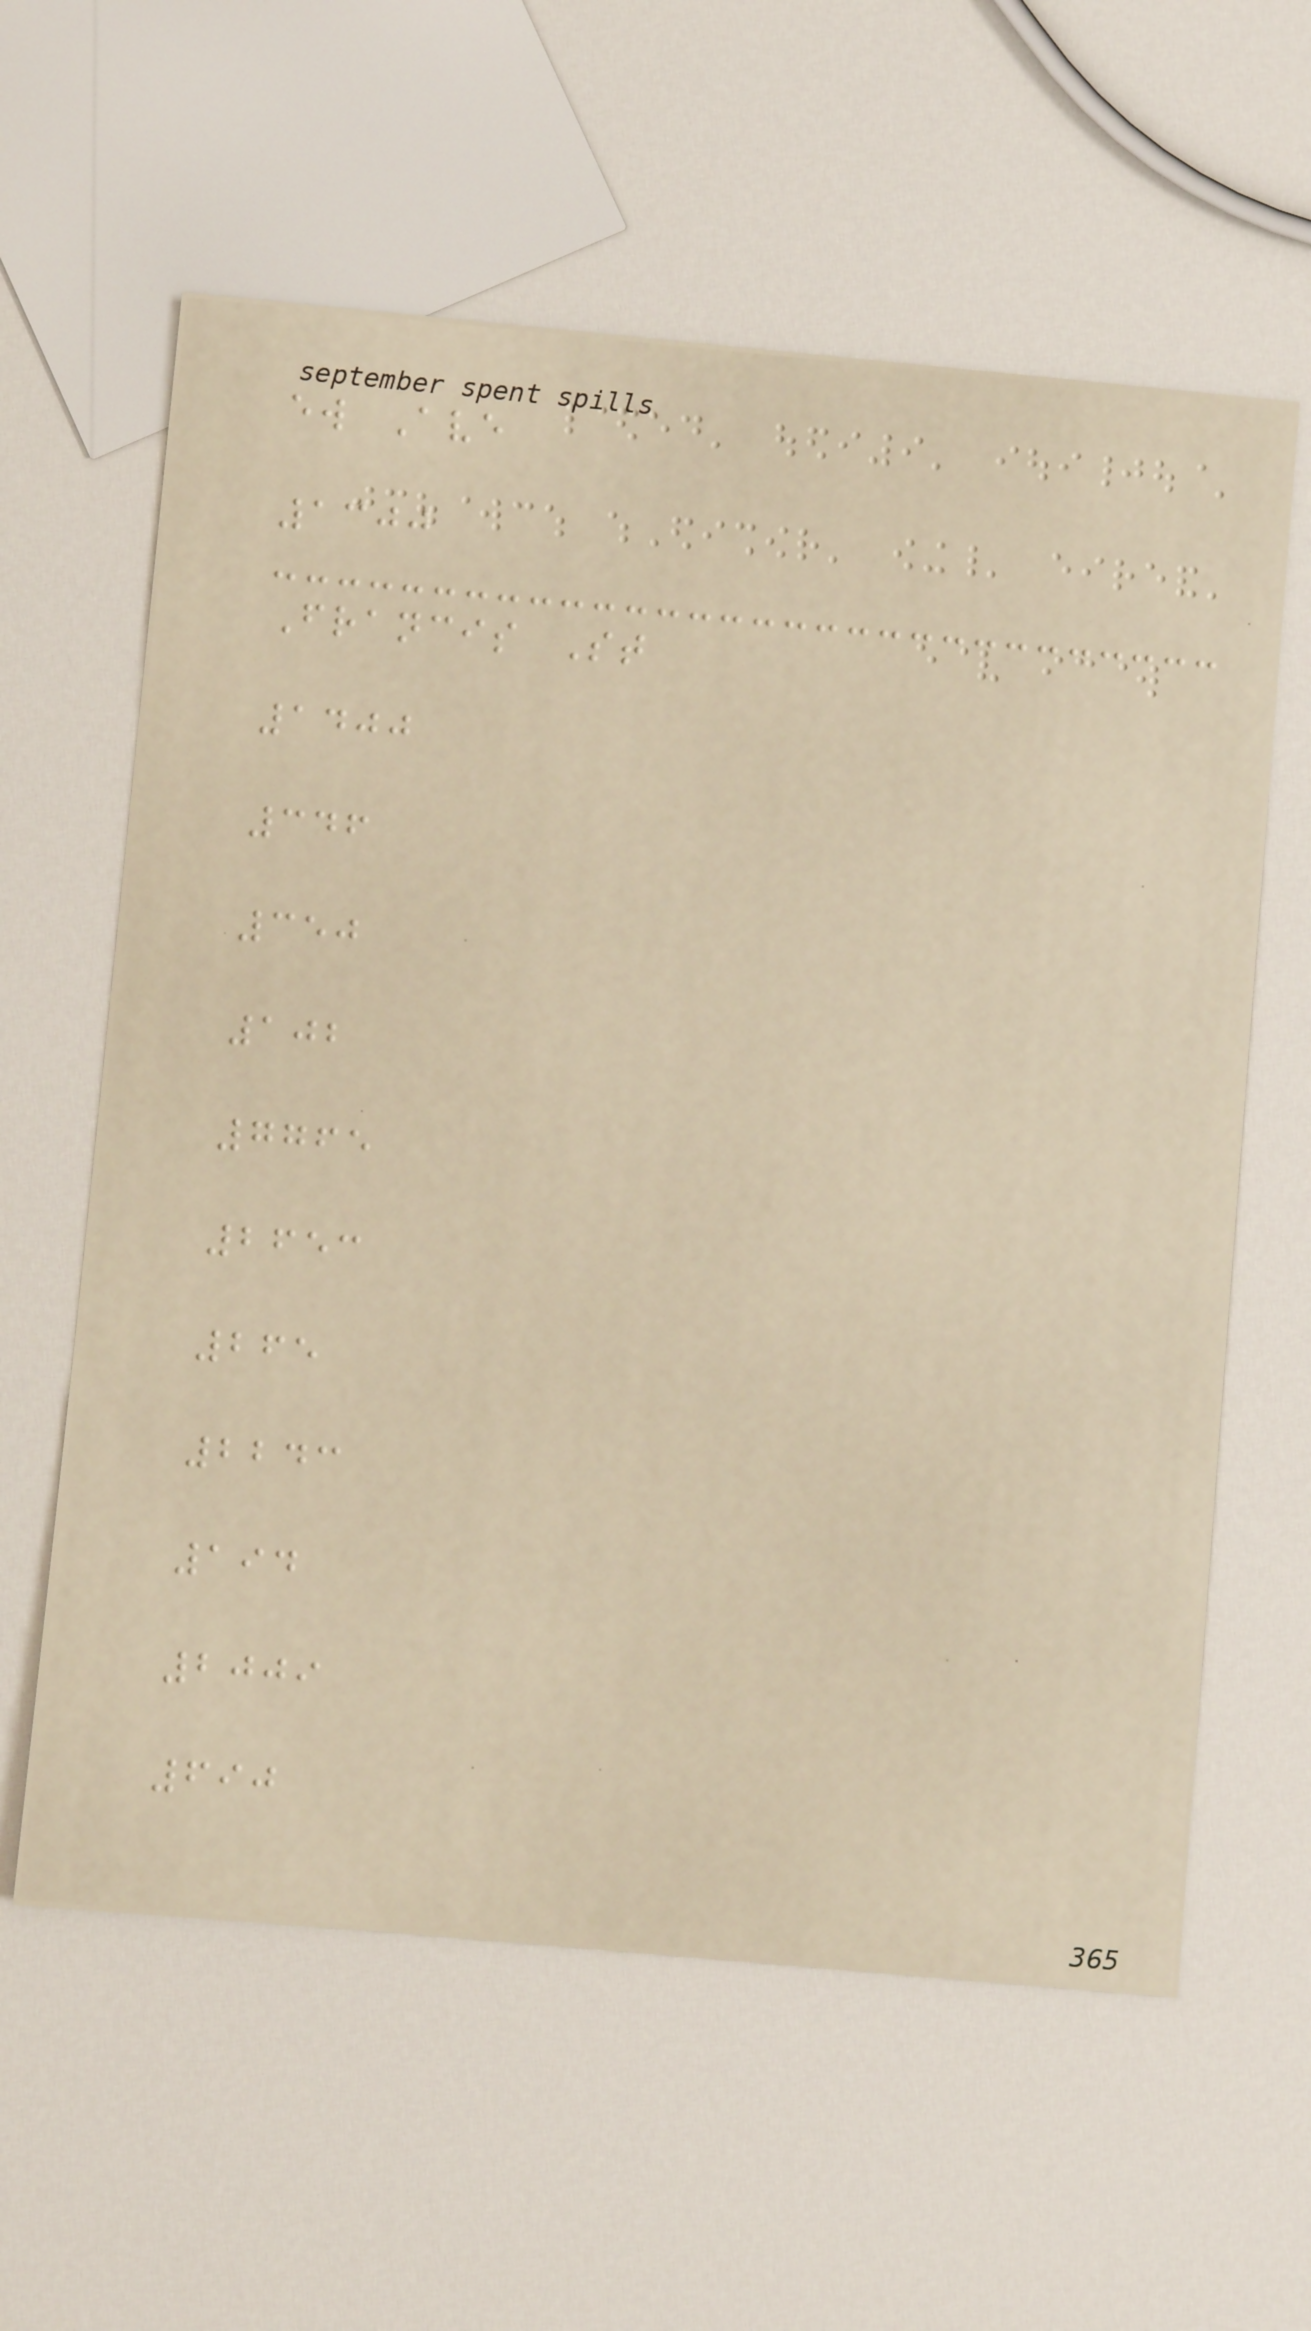ew Ave
1300
Francis St
1400
346
350
102
7765
2653
265
2243
194
2009
690
